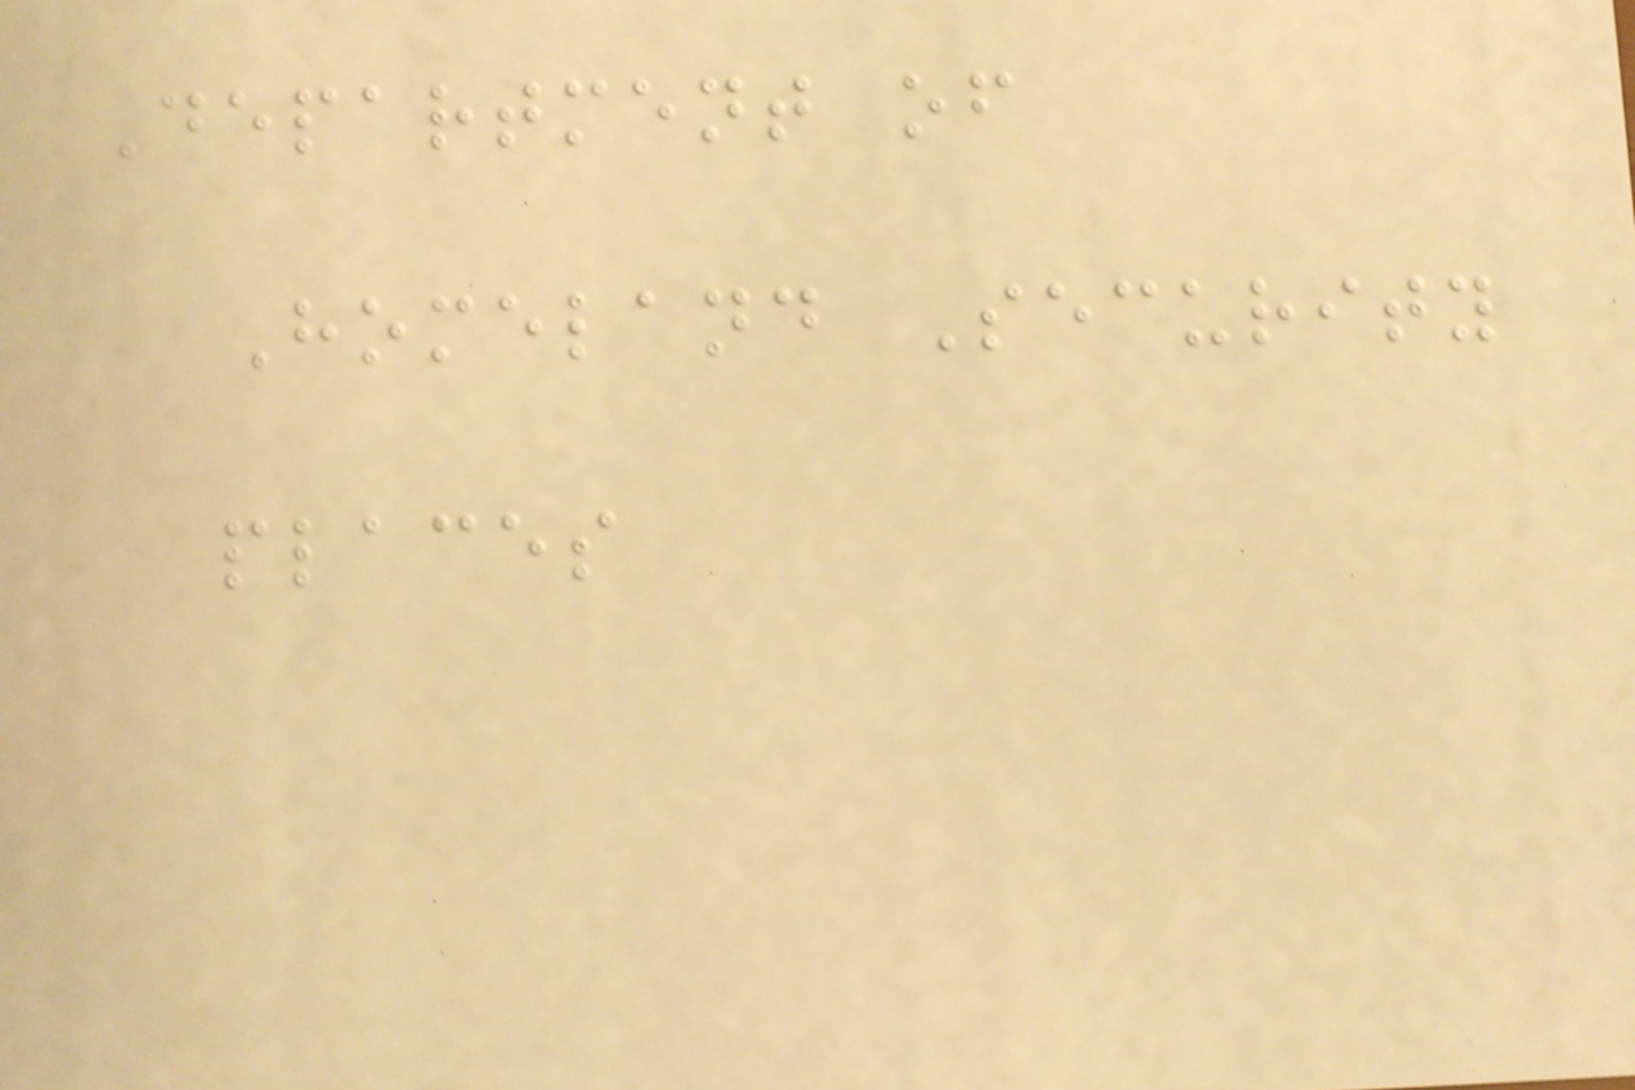Department of
Homeland Security
places
